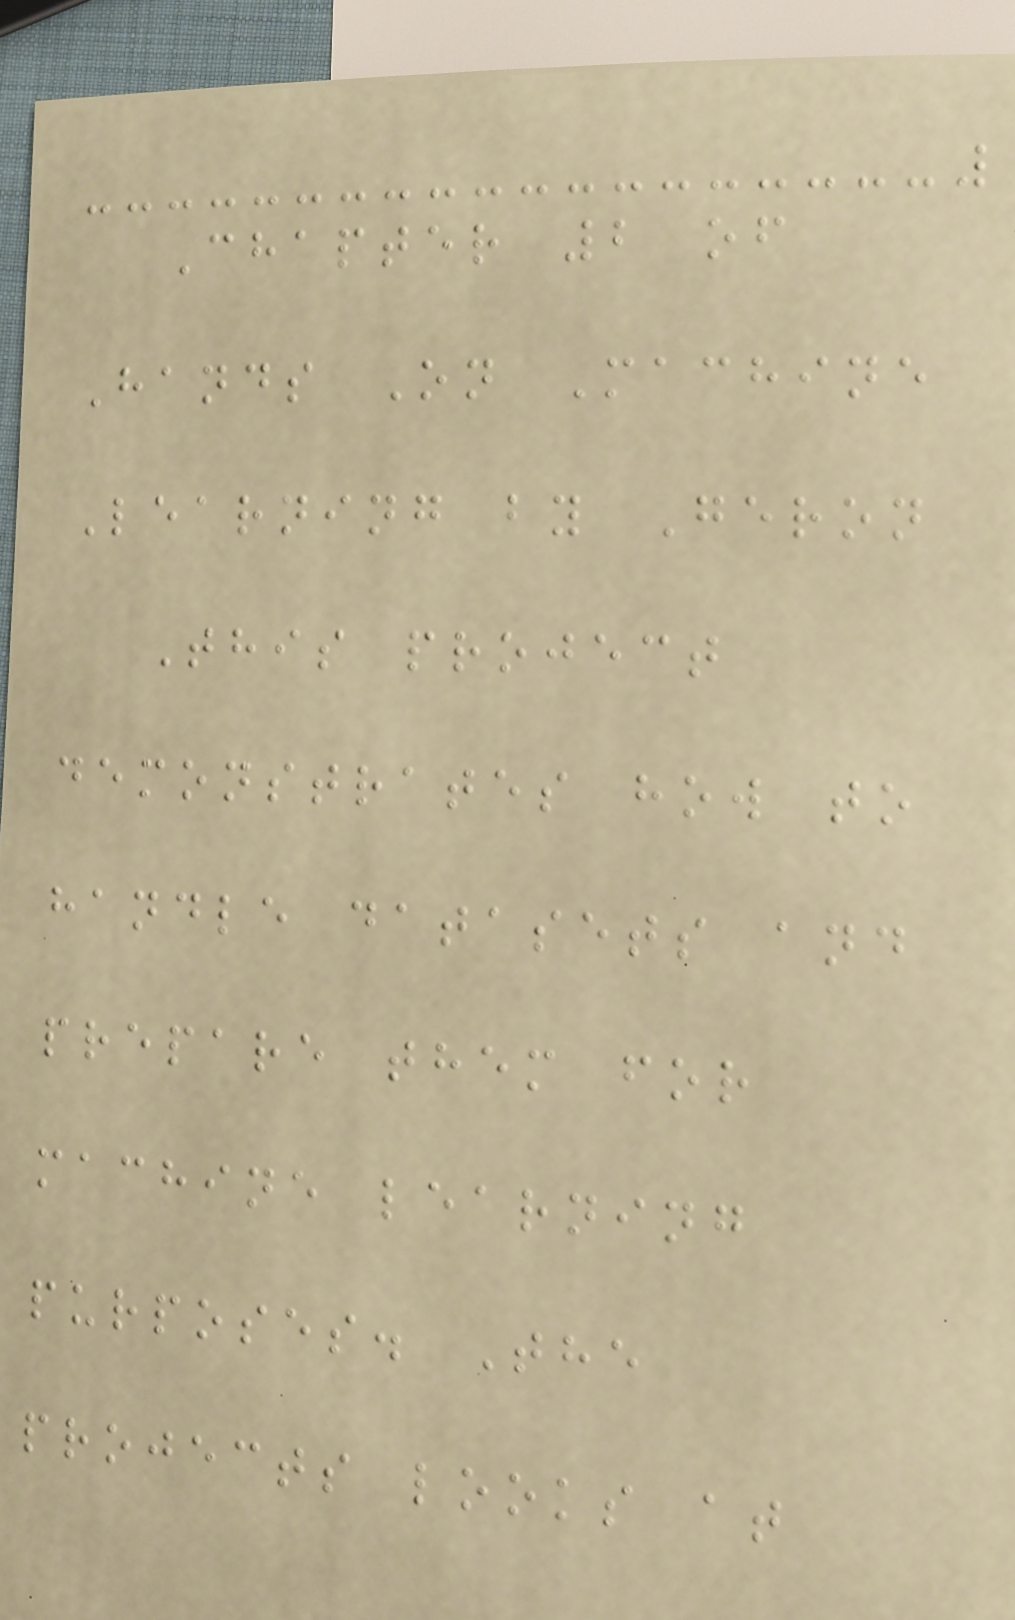Chapter 2 of
Hands On Machine
Learning by Geron
This project
demonstrates how to
handle datasets and
prepare them for
machine learning
purposes. The
projects looks at
